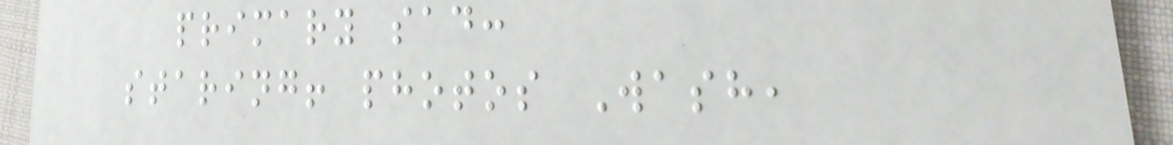primary sad:
staring! photos Wash,
